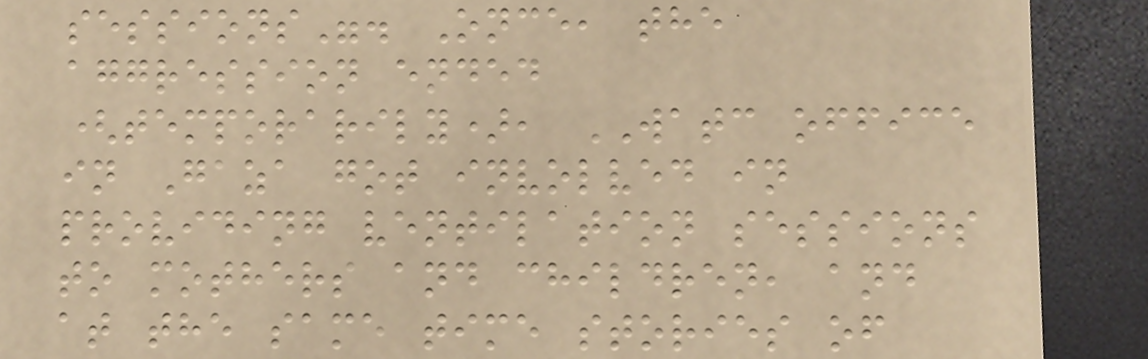sessions". Once, the
aggression ended
(temporarily), WATC office
in Gaza got involved in
providing ventilation sessions
to mothers and children, and
at the same time stories of
